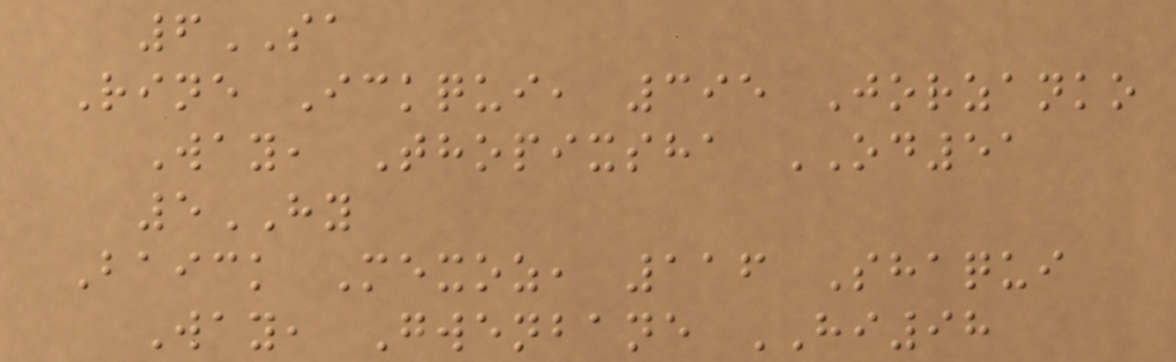6SA
Rine Ickqui, 395 Jorzanko
Way, Thopixsha OD51
5HY
Baick Mexoz, 116 Shaqui
Way, Gwenbane HI98
